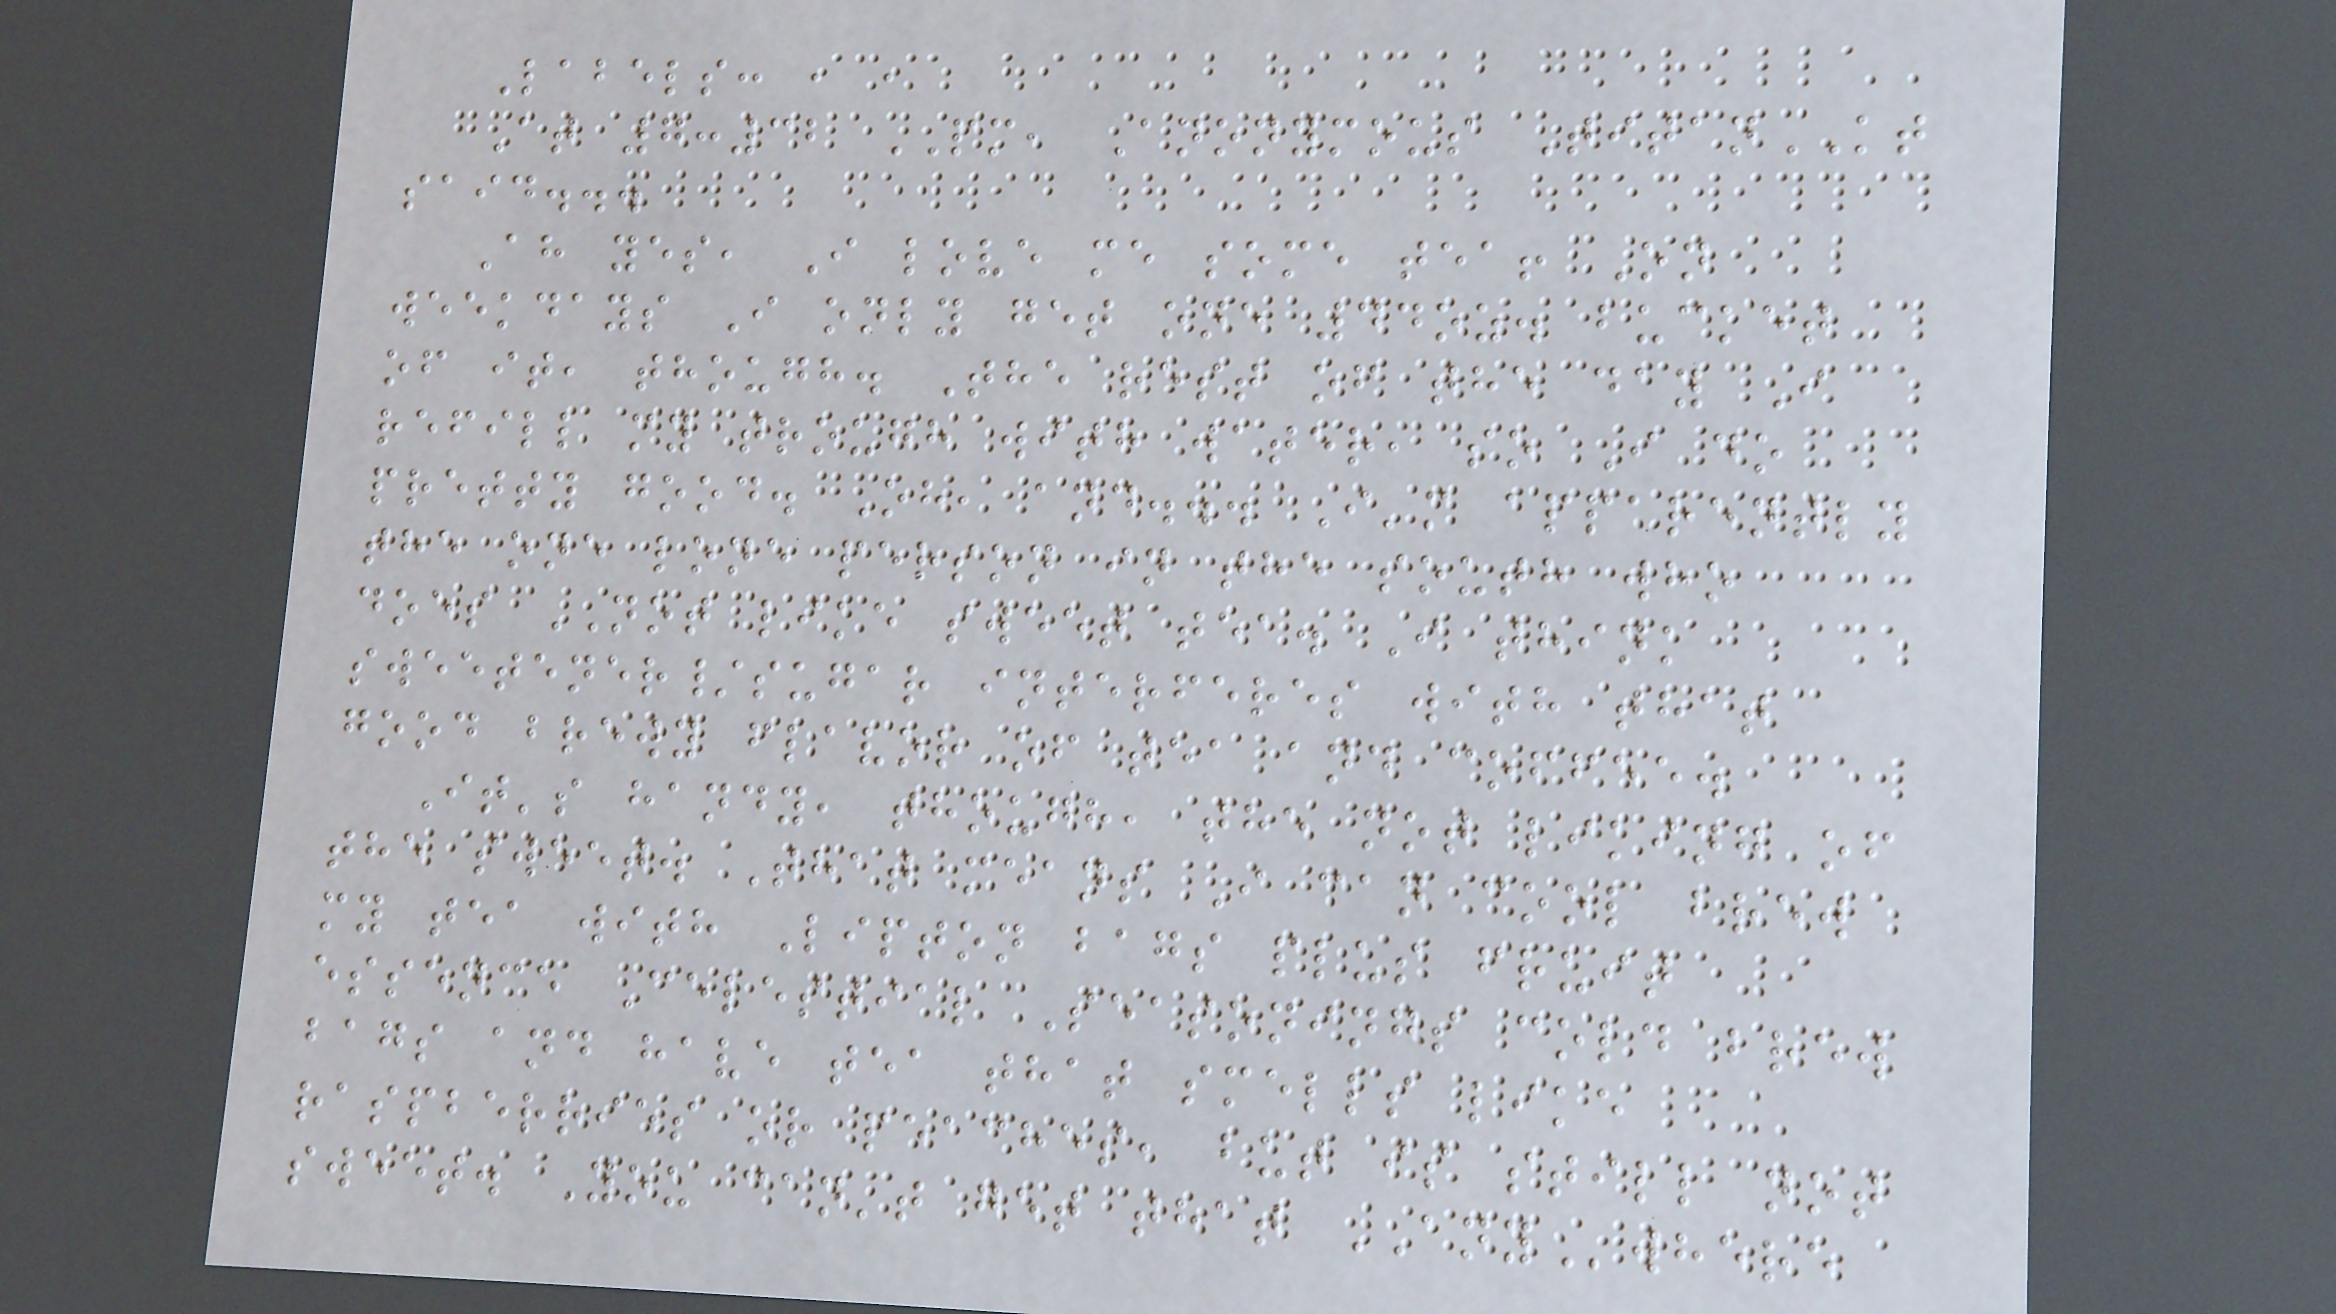Labels: , ,
At 7:32 PM, Anonymous TitanKT
said...
Ah yes, I love me some tea! On
weekdays I only get one 44oz. bucket
of it, though. The rest of the day I
refill my trough with water, so I do
pretty good. Oh, and... I'm apparently
the one lone person in the south who
does NOT like sweet tea. I think
sweetener/sugar interferes with that
good brewy flavor of tea and coffee.
It's handy, though, the not liking of
the sweet. That means I can cool brew
my tea with Lipton bags plus fruit
essence Celestial Seasonings cold brew
bags and have tea that smells like
raspberries or peaches, but is still not
sweet. You can't get that ANYwhere
